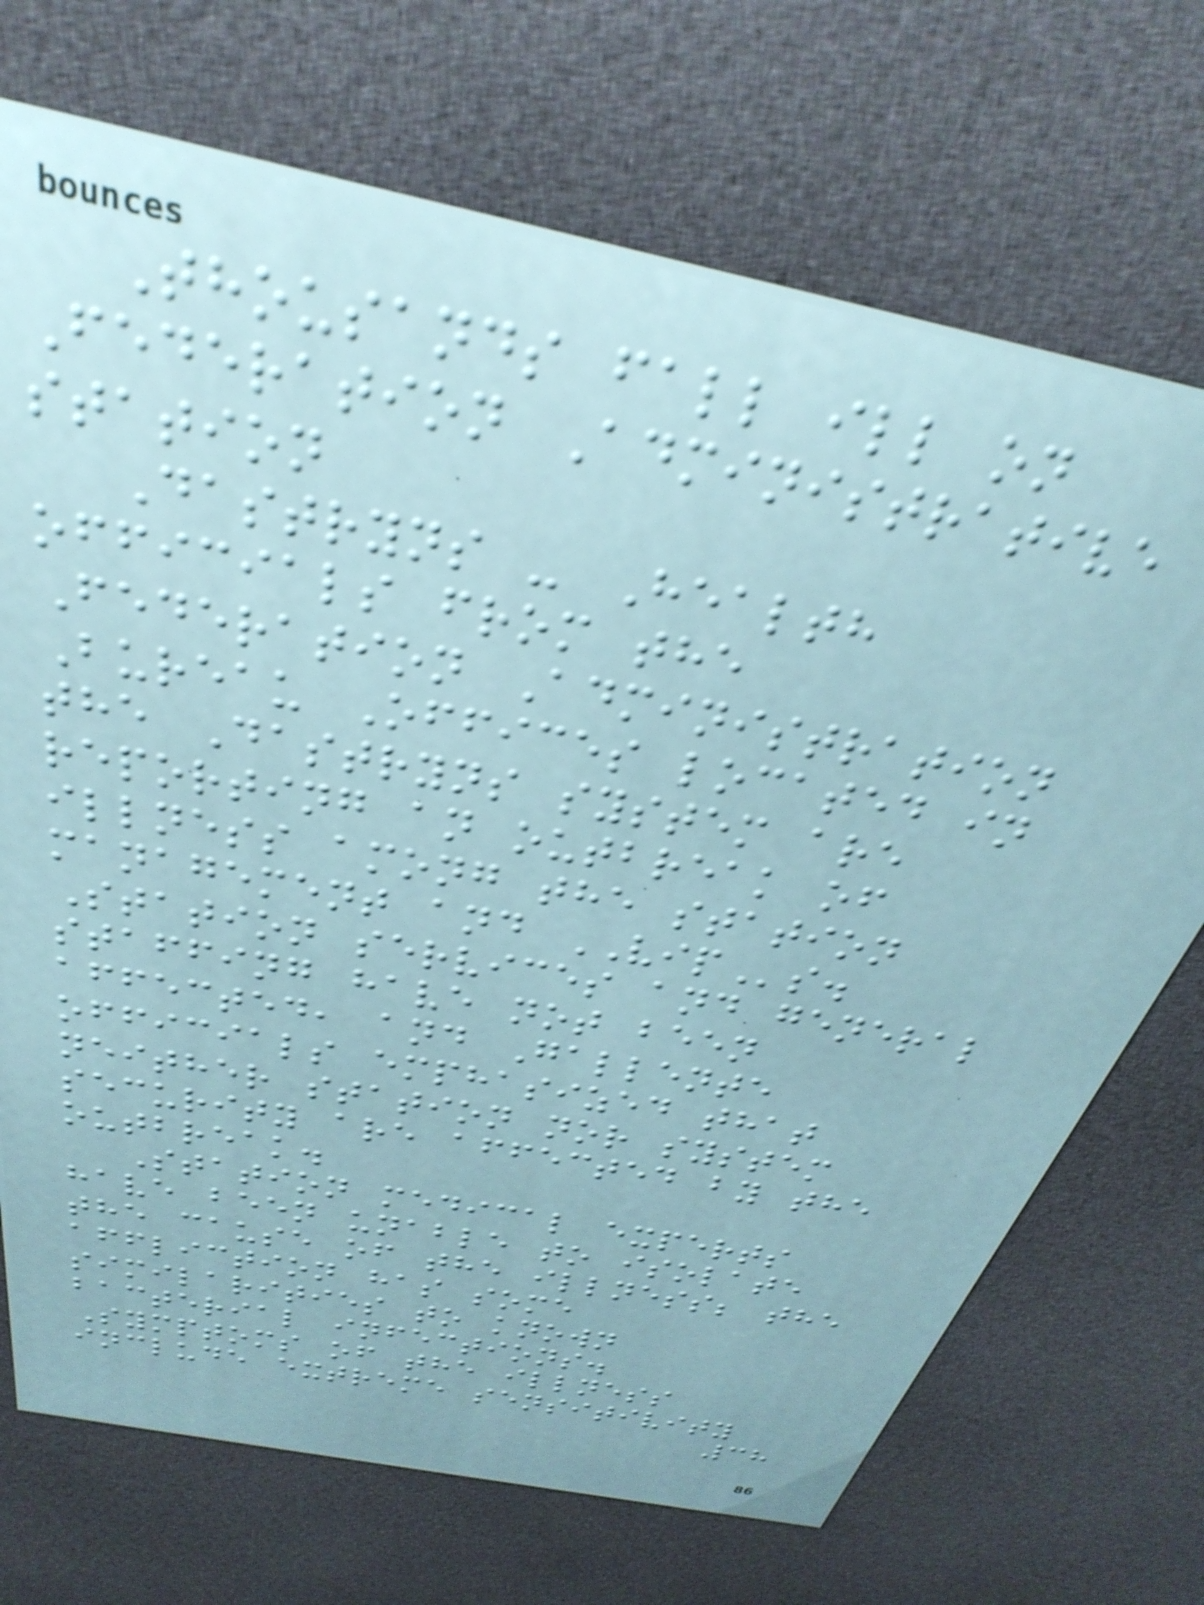Thousands fall ill on
Federation Administrative
station
Dastryns - Health
officials from the
Federation Administration
Bureau Offices located in
the Dastryns system are
reporting an outbreak of
illness among the station
management and VIPs.
Station services and general
staffing have not been
affected, and Gallente
officials emphasized that
neither station nor system
security are affected by the
outbreak.
Station medical experts
have been unable to isolate
the cause of the illness; the
affliction has some
similarities to known
bacterial infections.
Symptoms of the illness
include extreme sensitivity
38
